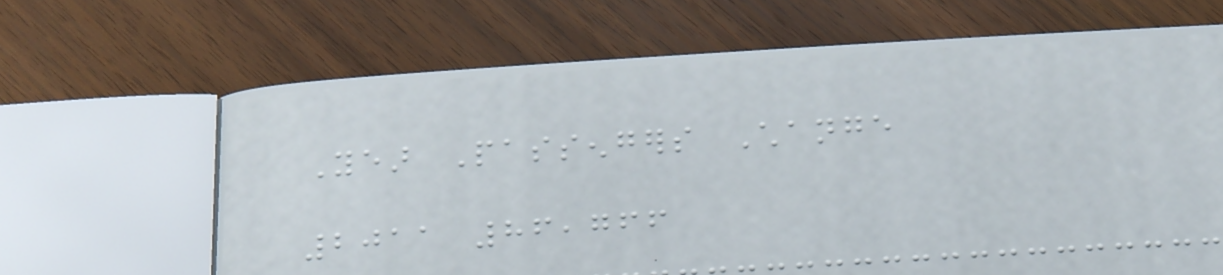Year Passengers Change
2011 86,766
